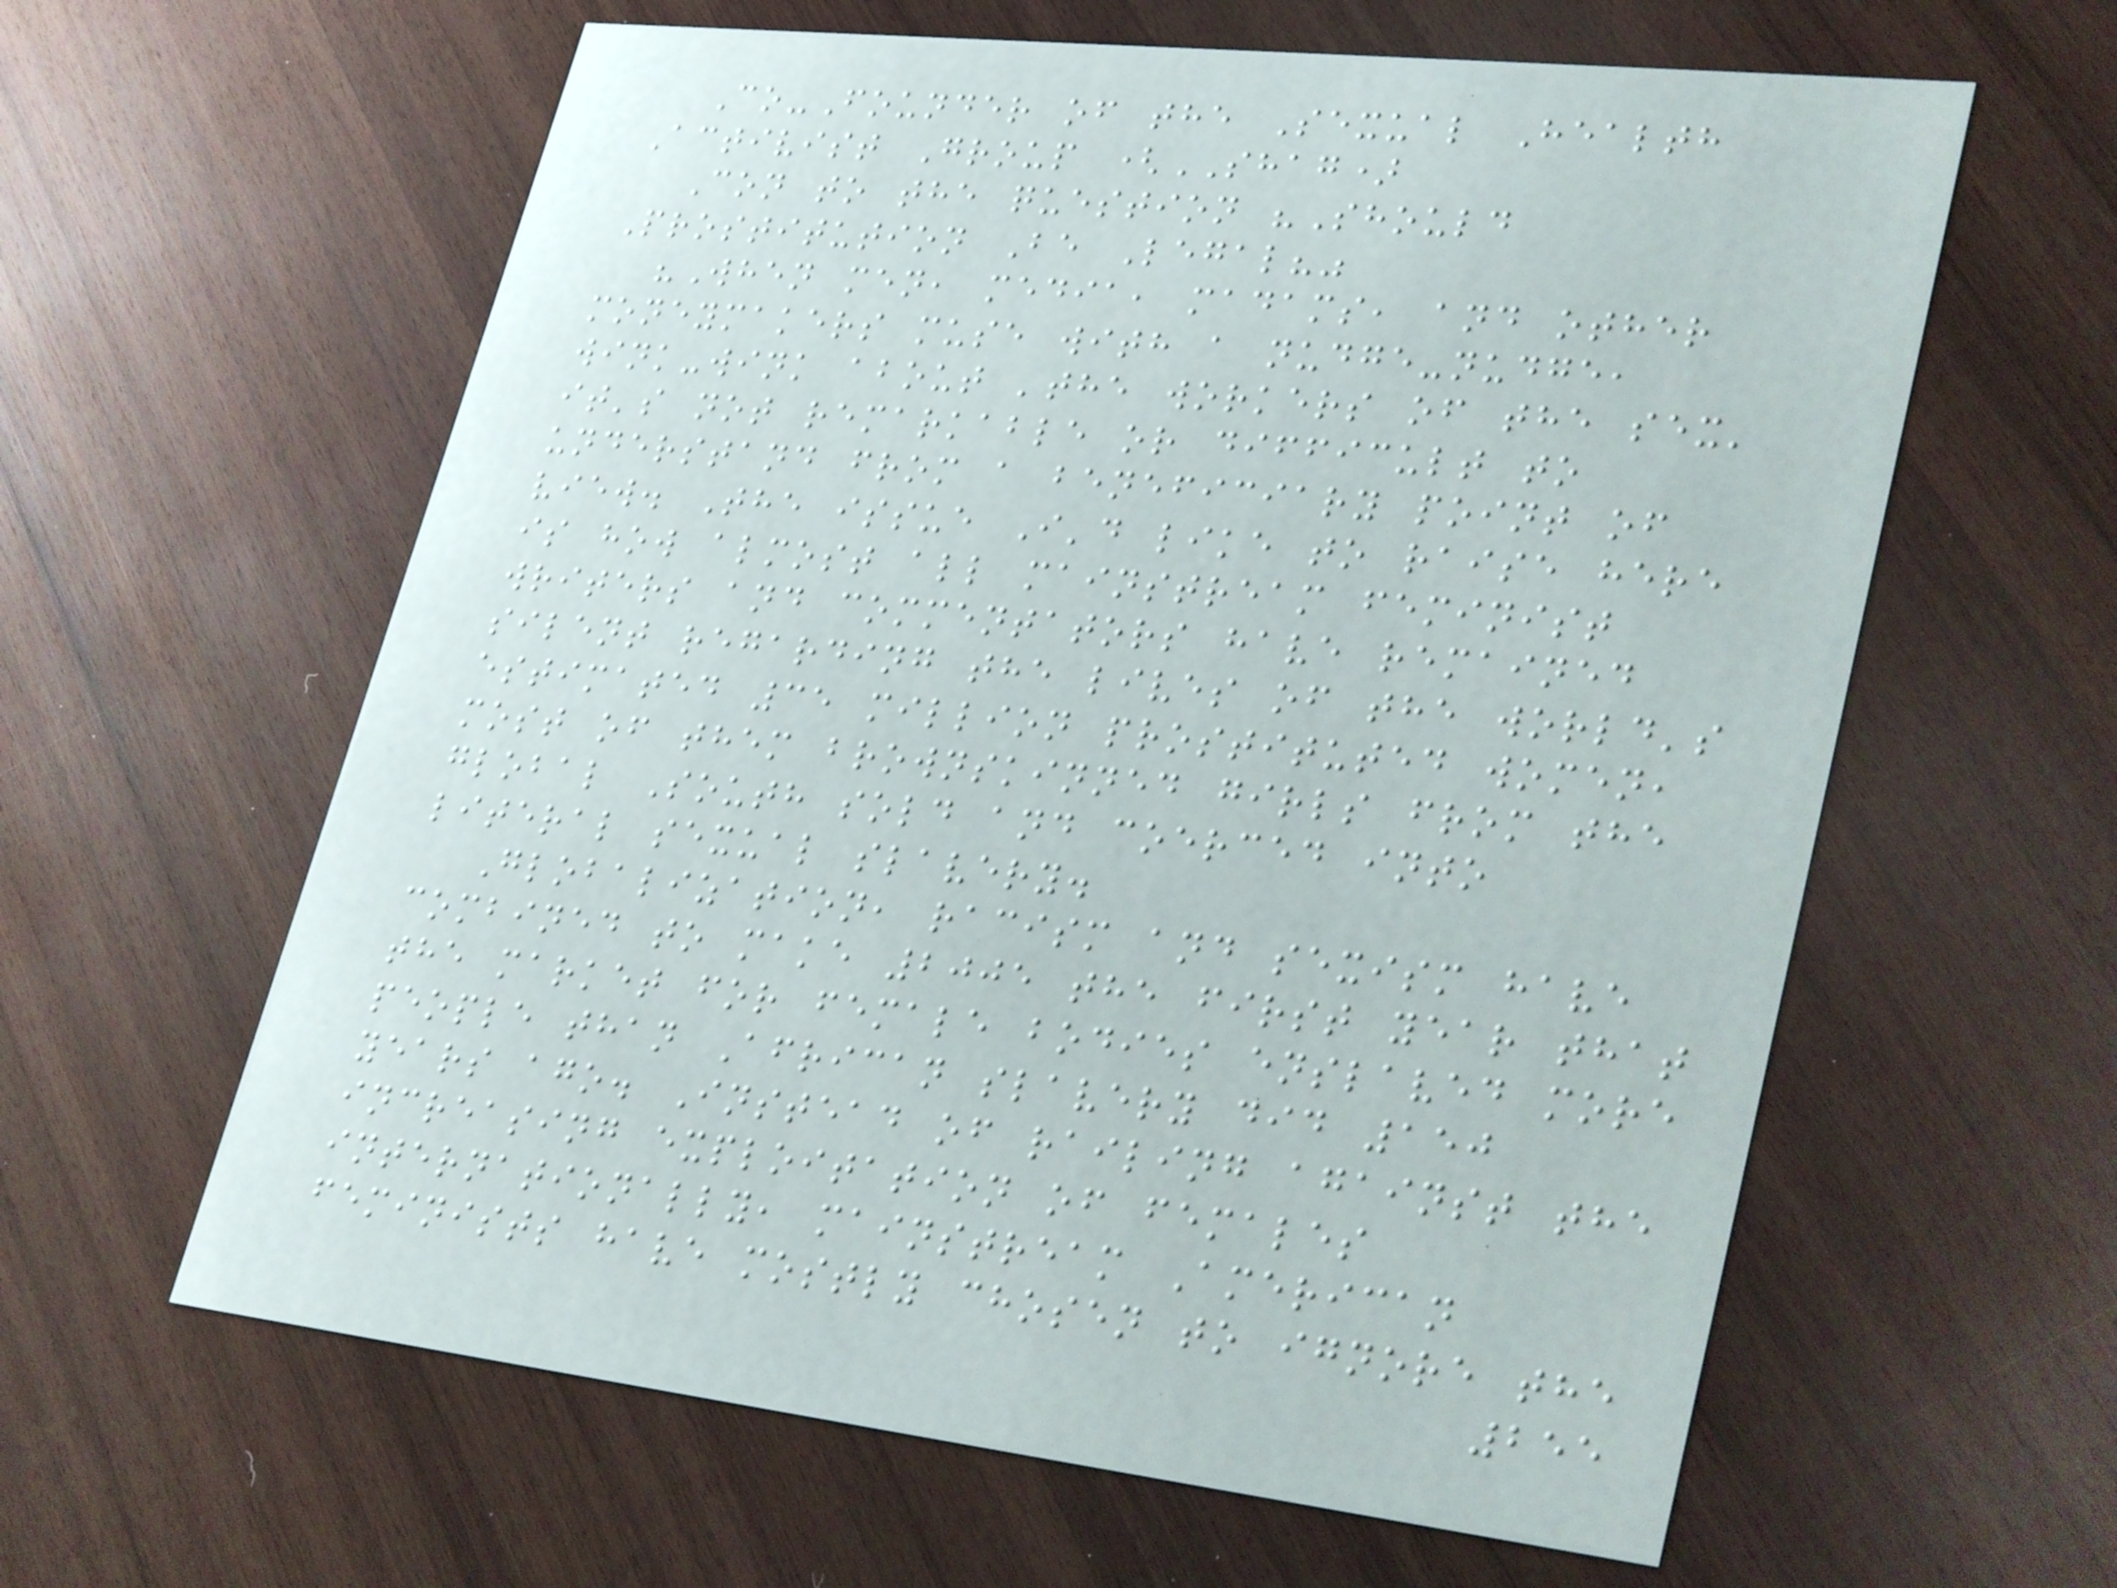Co-Founder of the Sexual Health
Activist Group (SHAG)
Con to the question "Should
Prostitution Be Legal?"
"When men, media, madams, and other
moneymakers muse with a nudge-nudge,
wink-wink about 'the workers of the sex'
it's not remarkable or difficult to
understand from a beneficiary point of
view. The issue I'd like to raise here
is how almost all mainstream feminist
writers and commentators have remained
silent regarding the lives of the world's
estimated 35 million prostituted women,
most of them brownskinned girls from the
global South sold and coerced into
literal sexual slavery.
Globalization, racism and sexism have
combined to make 2005 the first year that
the market for female bodies enslaved more
people than African slavery did 150
years ago. Instead of railing against the
increasing exploitation of females
internationally, mainstream American
feminists have mostly chosen to ignore the
255
